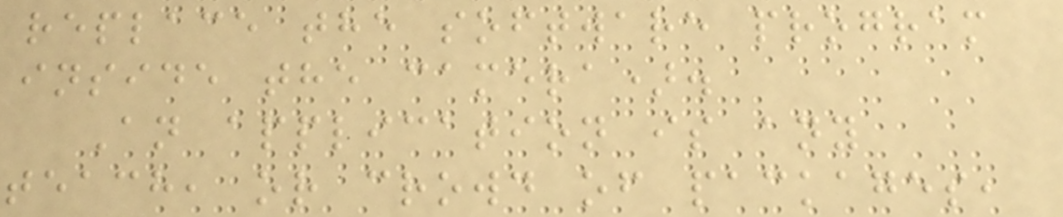replace the software program
inside the camera).
An application is any
teach, or crowd of packages,
